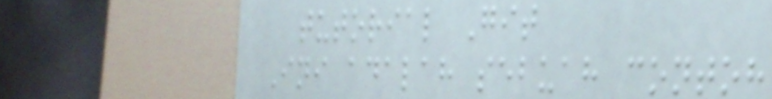tutorial Git
Ini adalah sebuah contoh
